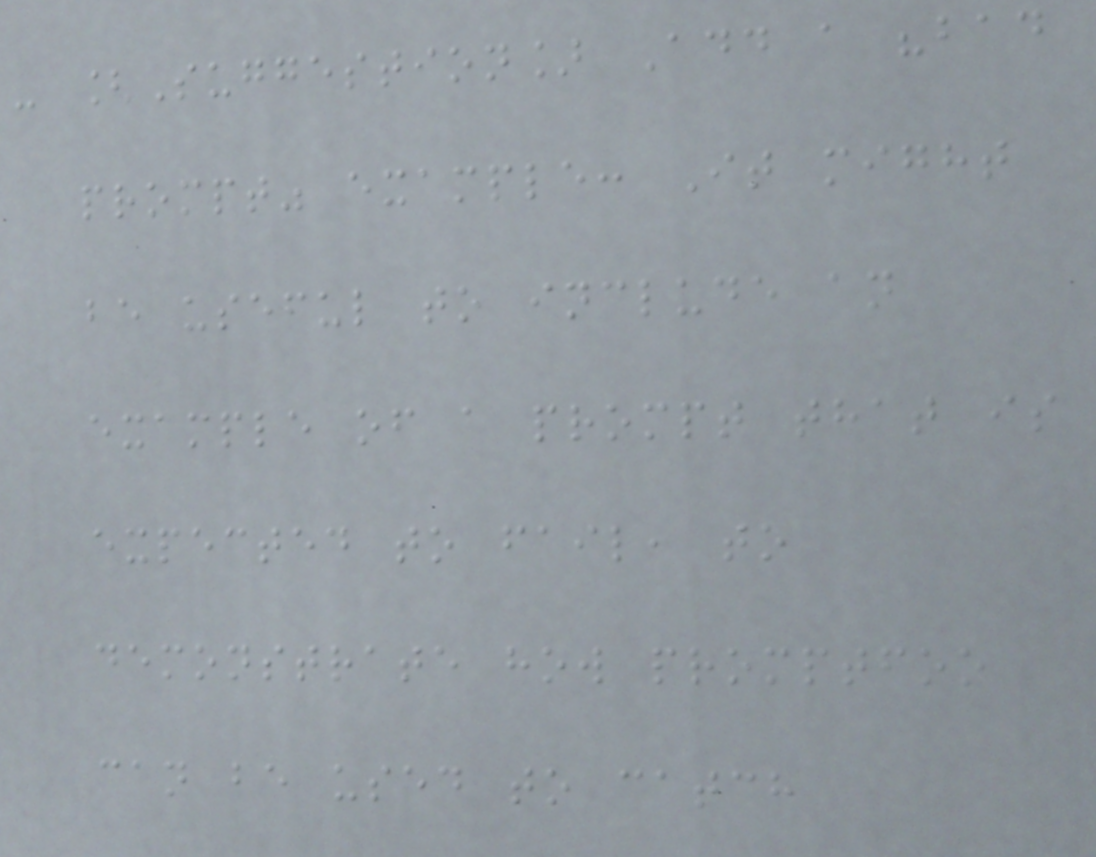- [Suggestion] Add a "bad
prompt" example: It might
be useful to include an
example of a prompt that is
expected to fail, to
demonstrate how promptfoo
can be used to catch
